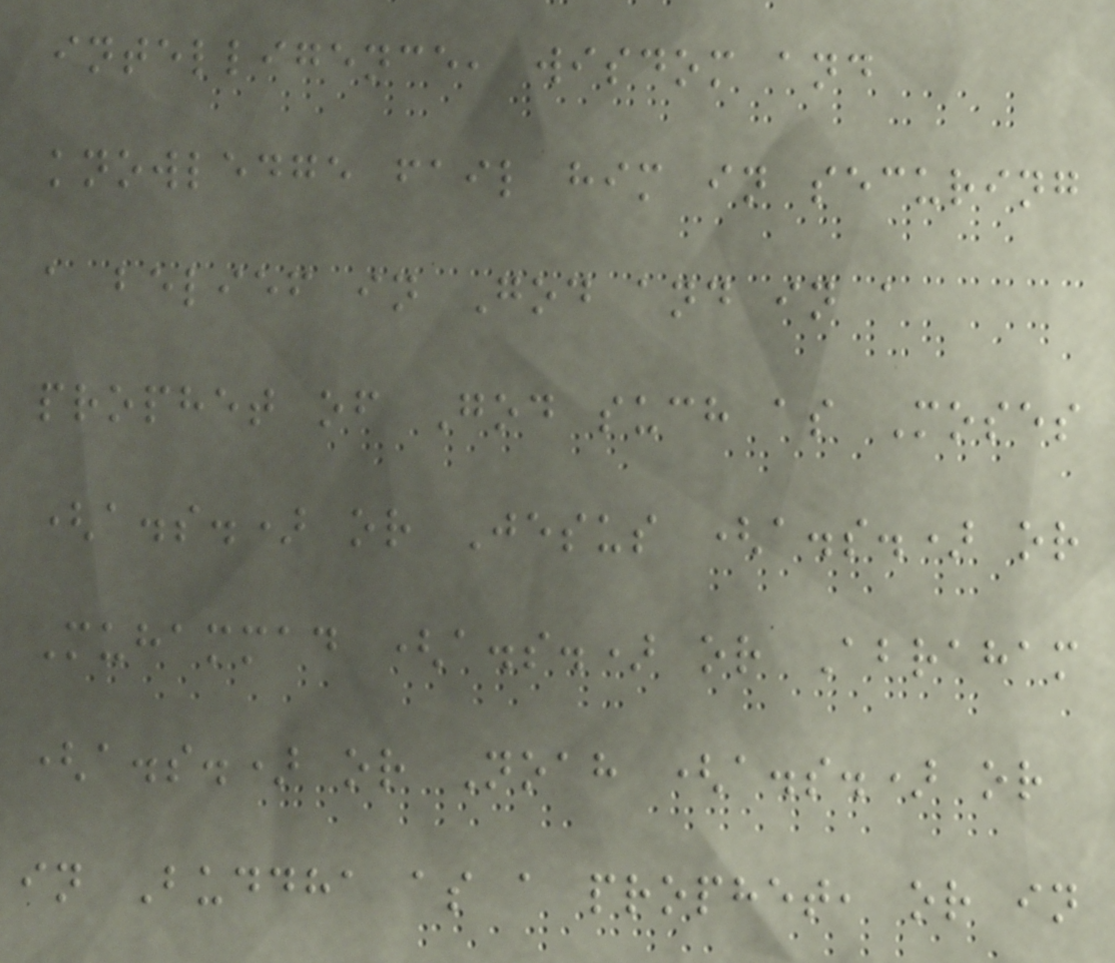intelligence, wisdom and
knowledge fail him in securing
a belief in God and in a
prophet of God such as Moses
(a.s.) or Jesus (a.s.) or
Muhammad (a.s.) or Abraham
(a.s.) or Noah (a.s.) or
in Buddha as a prophet, or in
